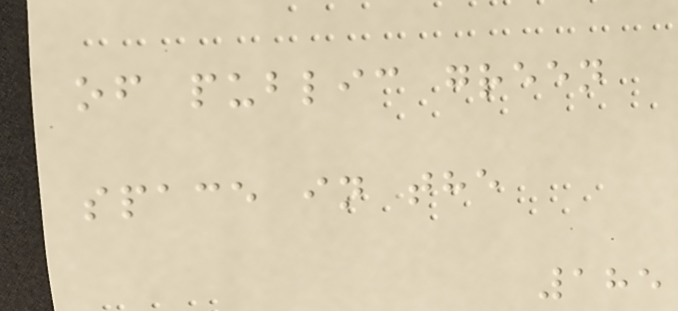of public green
space in the
185
